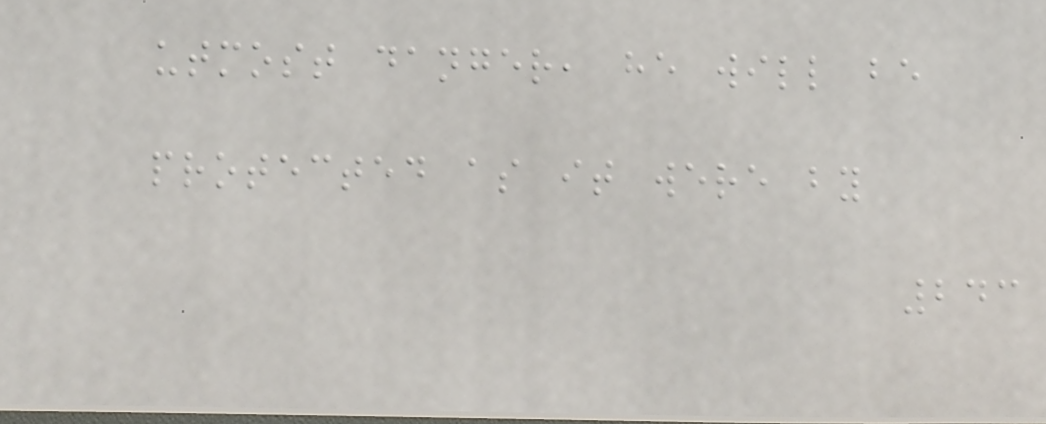utmost danger, he will be
protected as it were by
243
